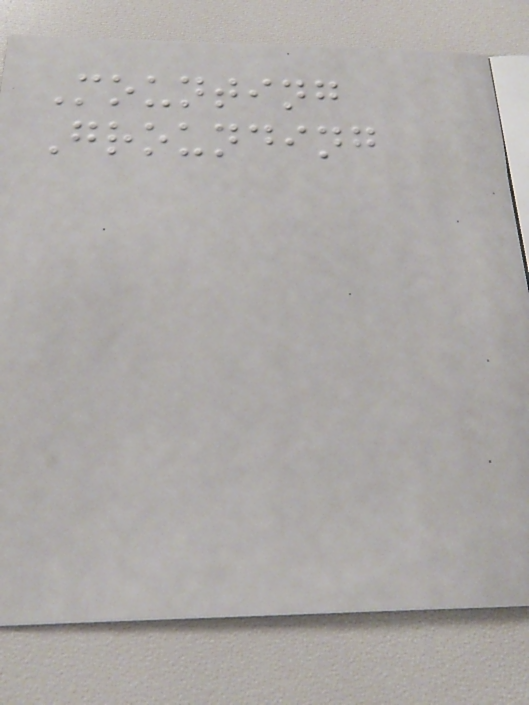Mounting
Grounding
